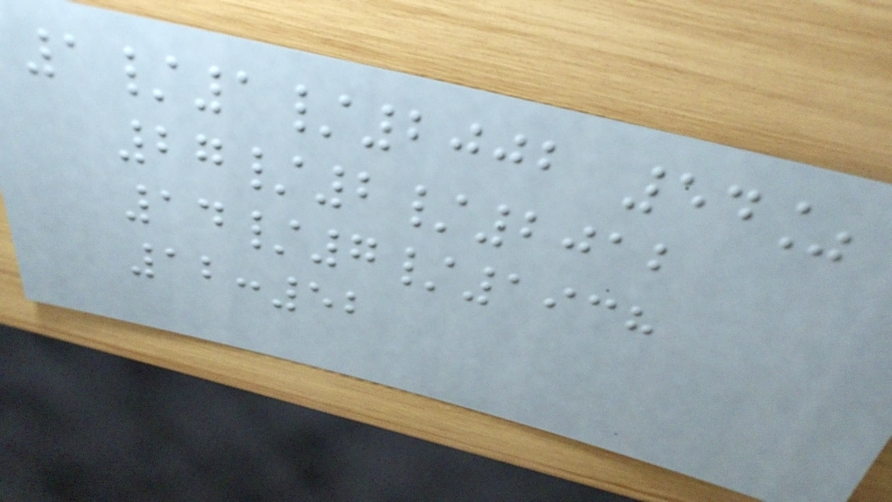1/1/2002 54%
27/2/2012
14/7/1938
12:52
